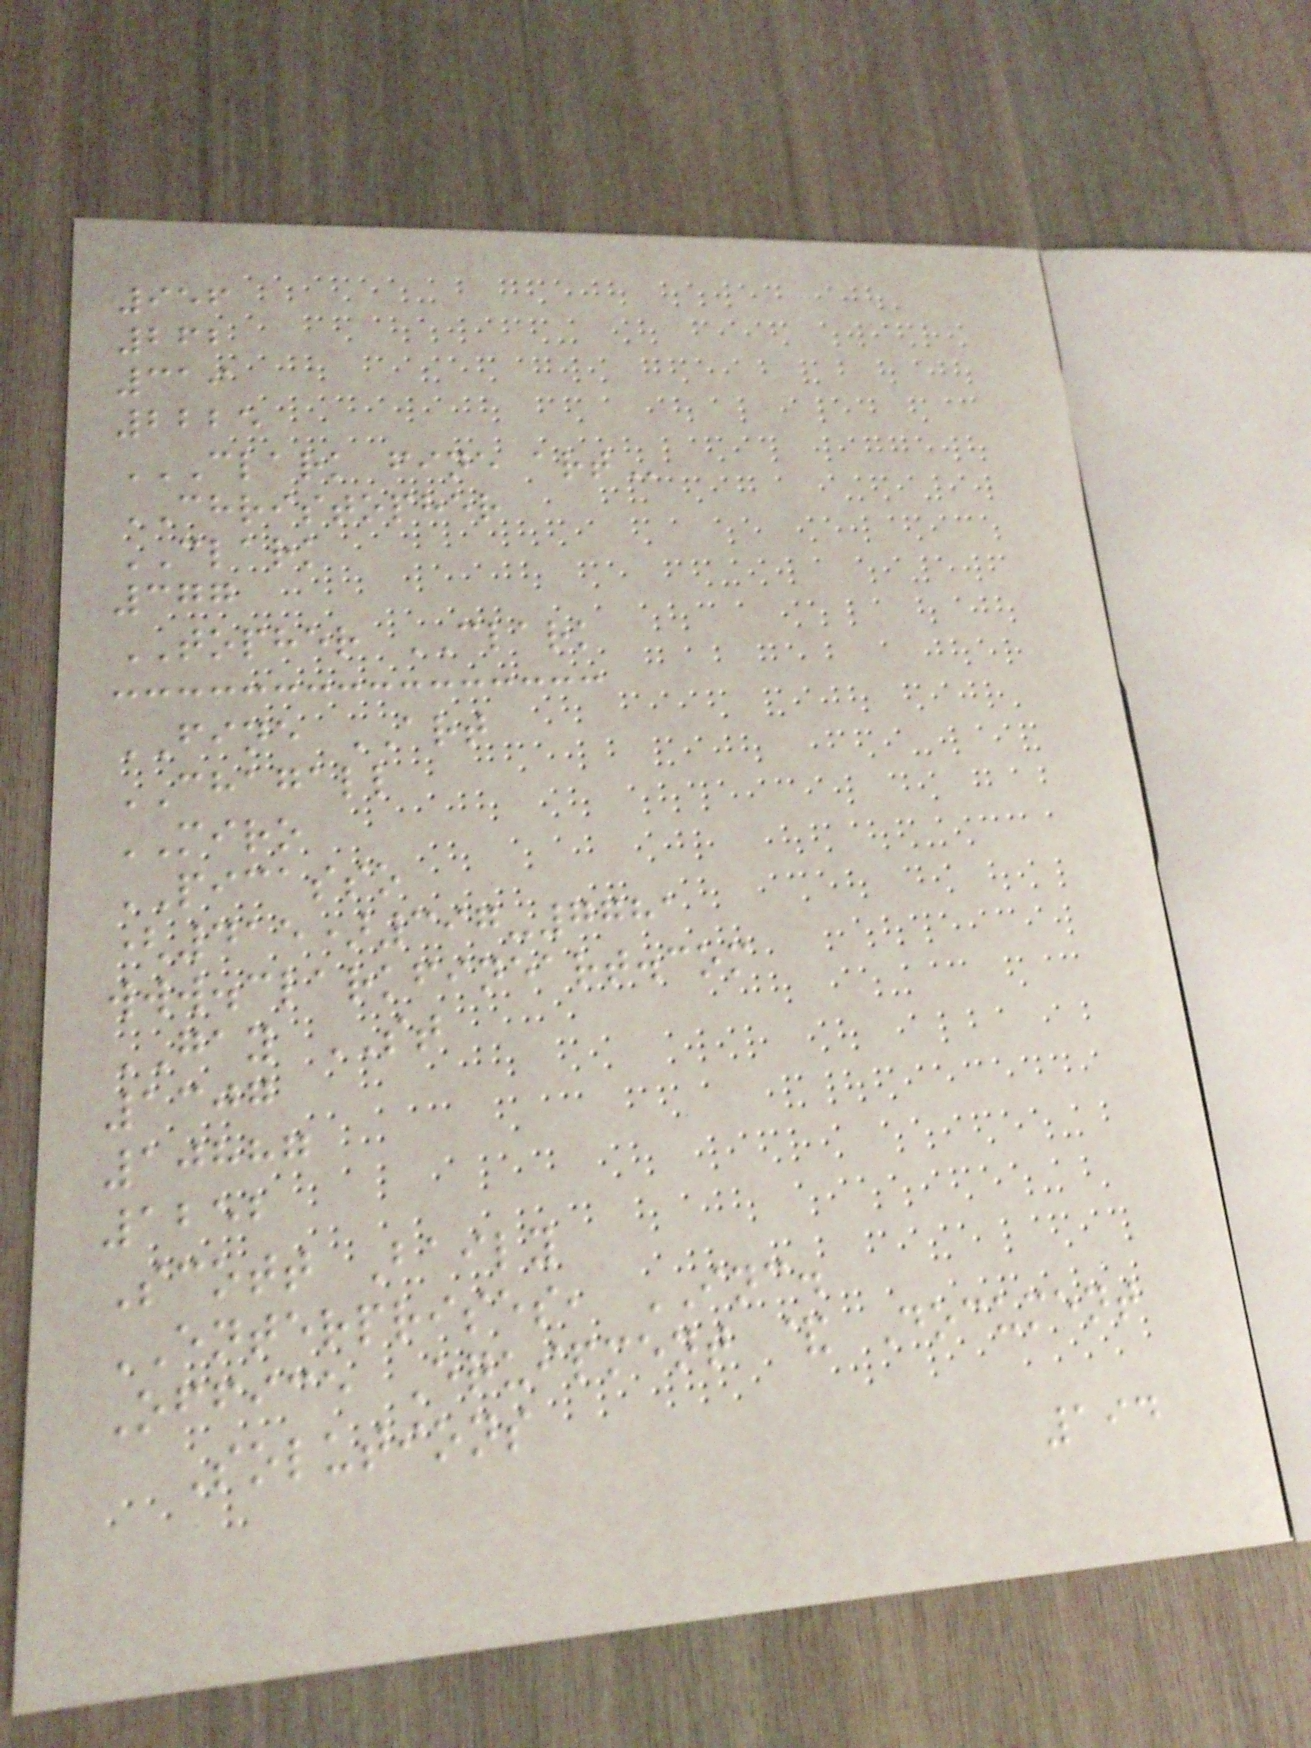956
262
319
2225
CLARK FINE ART
CHRISTOPHER
CLARK
377
TOPHER CLARK
FINE ART
CHAGALL
MIRO
PICASSO
(415)397-7781
www.clarkfineart.com
GAY ST
1307
10887
1252
Scott Baily
ENTERPRISES, INC.
Office Equipment & Document
Solutions
194
